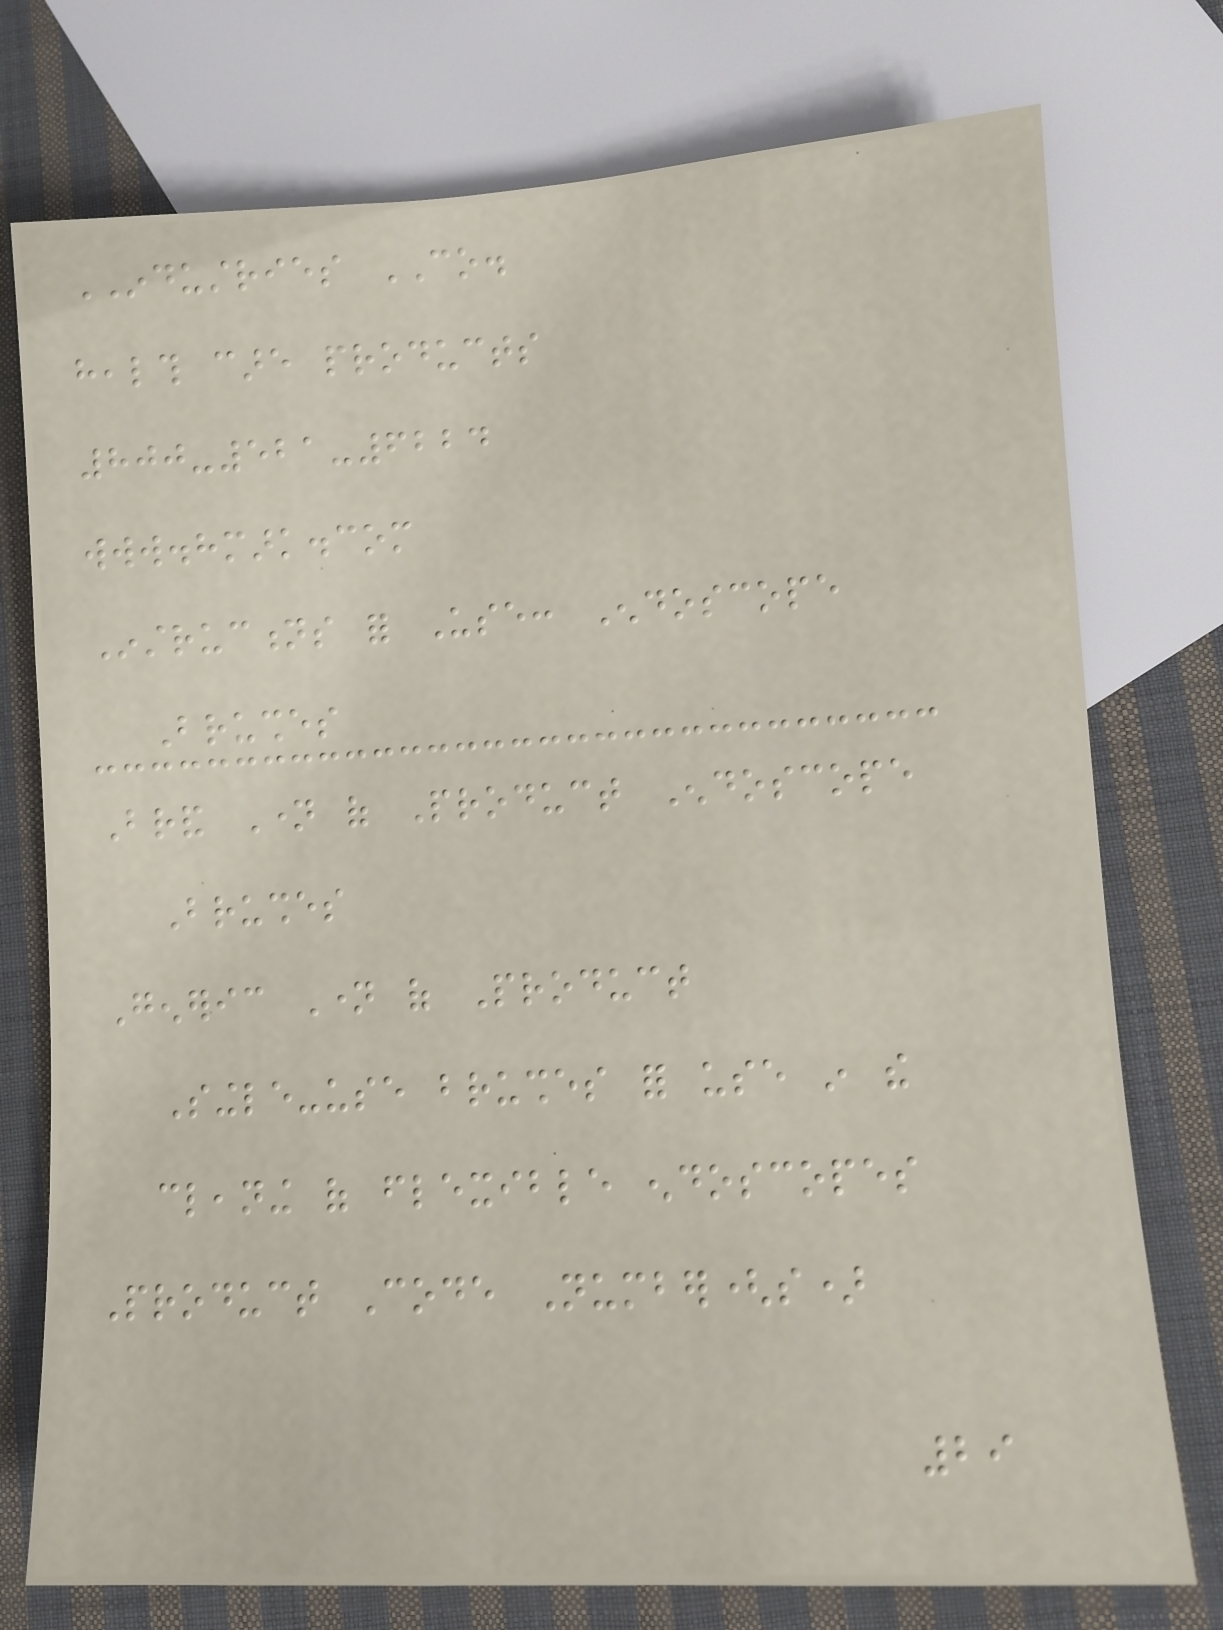INDUSTRIES CO.
health care products
800-521-6224
www.hmark.com
Instructions for Use: Endoscope
Brushes
Brand Name of Product Endoscope
Brushes
Generic Name of Product
Single-use brushes for use in the
cleaning of flexible endoscopes
Product Code Number(s)
29
